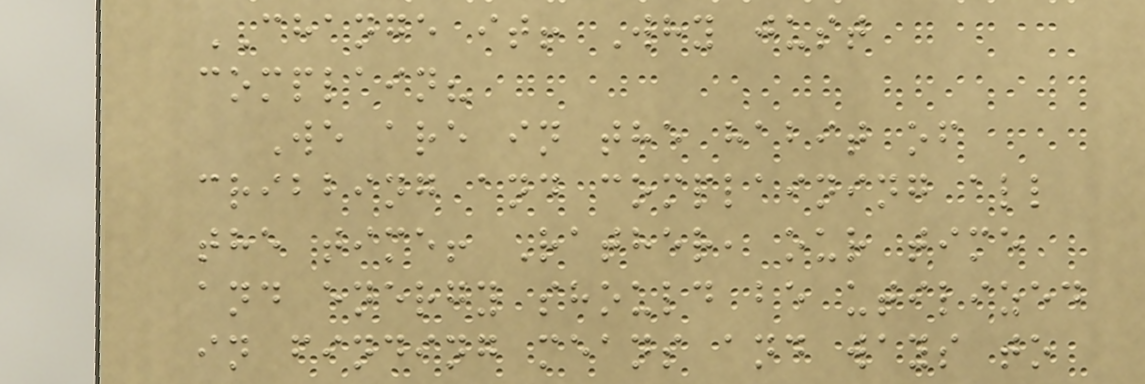CHANGE it! Why just
complain?
We are in the habit of
cribbing and complaining all
the time! Rather, our time
and energy should be utilized
in finding means and ways to
